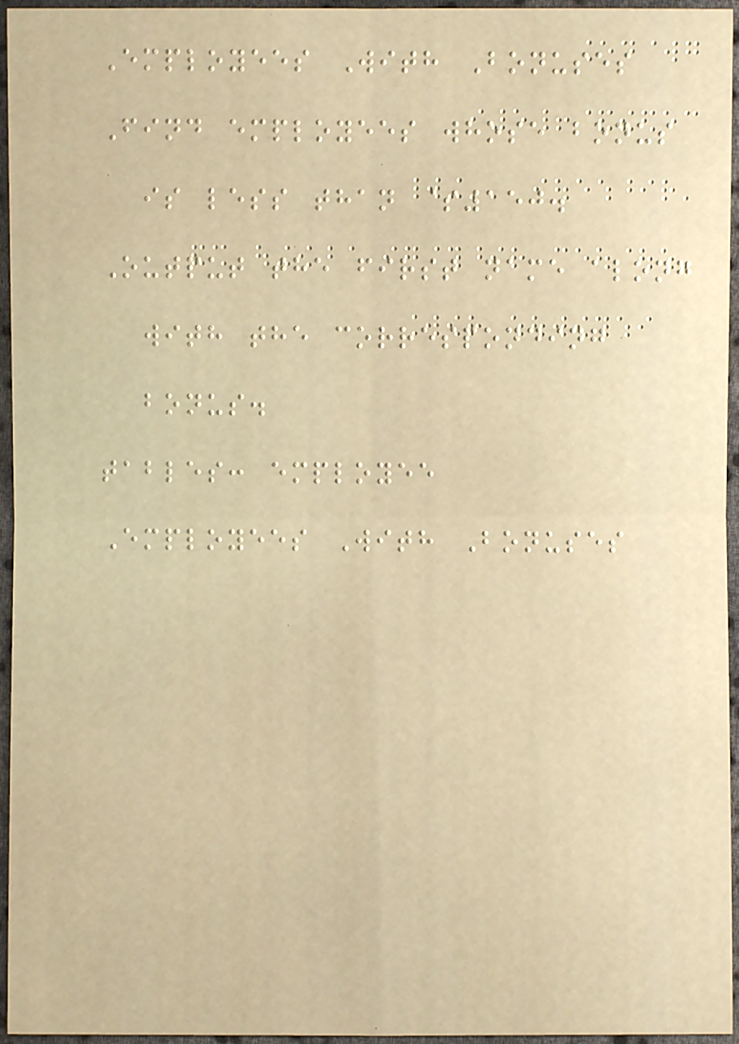Employees With Bonuses
Find employees whose bonus
is less than $150.
Output the first name along
with the corresponding
bonus.
tables: employee
Employees With Bonuses
